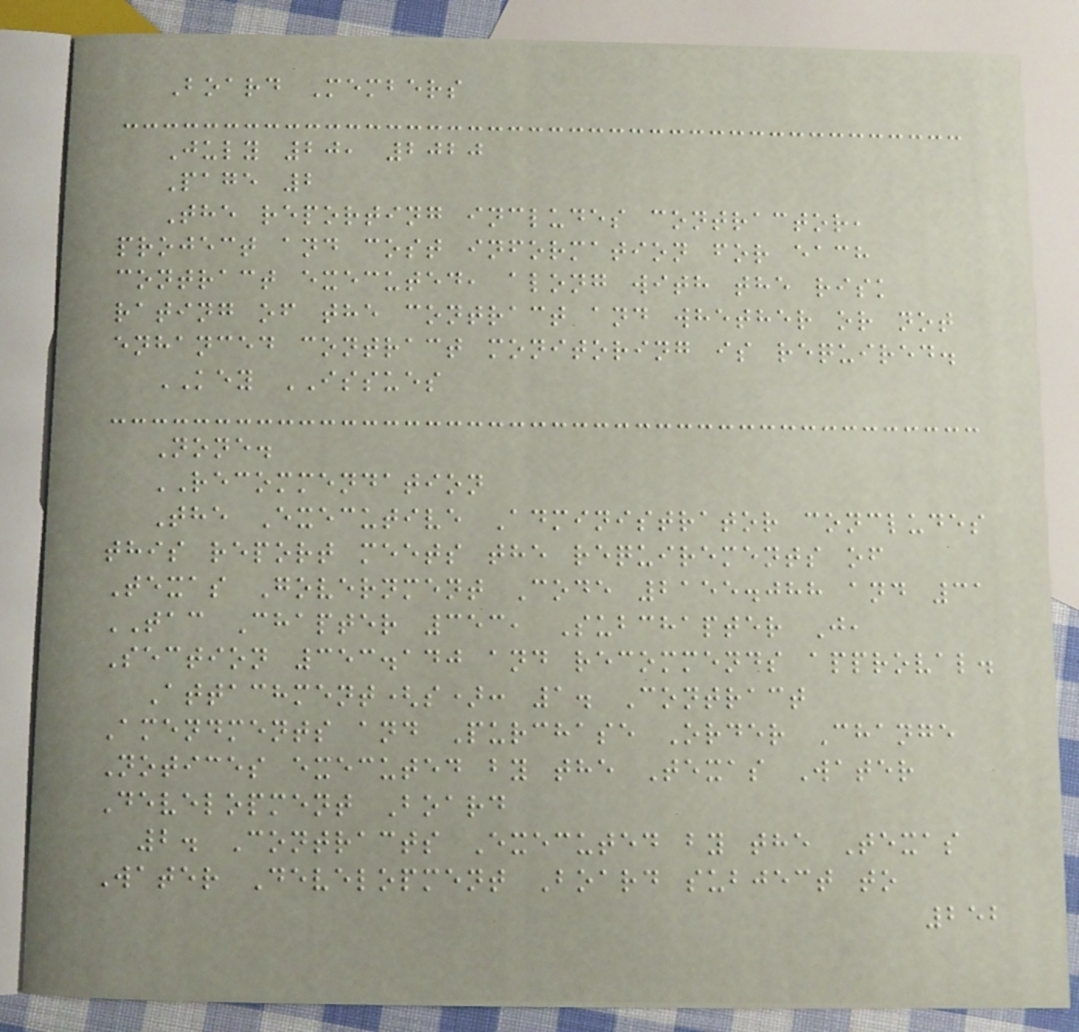Board Members
July 20, 2020
Page 2
The reporting includes contractor,
project and cost information for each
contract executed, along with the risk
rating of the contract and whether or not
enhanced contract monitoring is required.
KEY ISSUES
None.
RECOMMENDATION
The Executive Administrator concludes
this report meets the requirements of
Texas Government Code 2155.088 and 31
TAC Chapter 353, Subchapter J,
Section 353.140 and recommends approval.
Attachment(s): 1. Contract
Amendments and Purchase Order Change
Notices executed by the Texas Water
Development Board
2. Contracts Executed by the Texas
Water Development Board subject to
252
